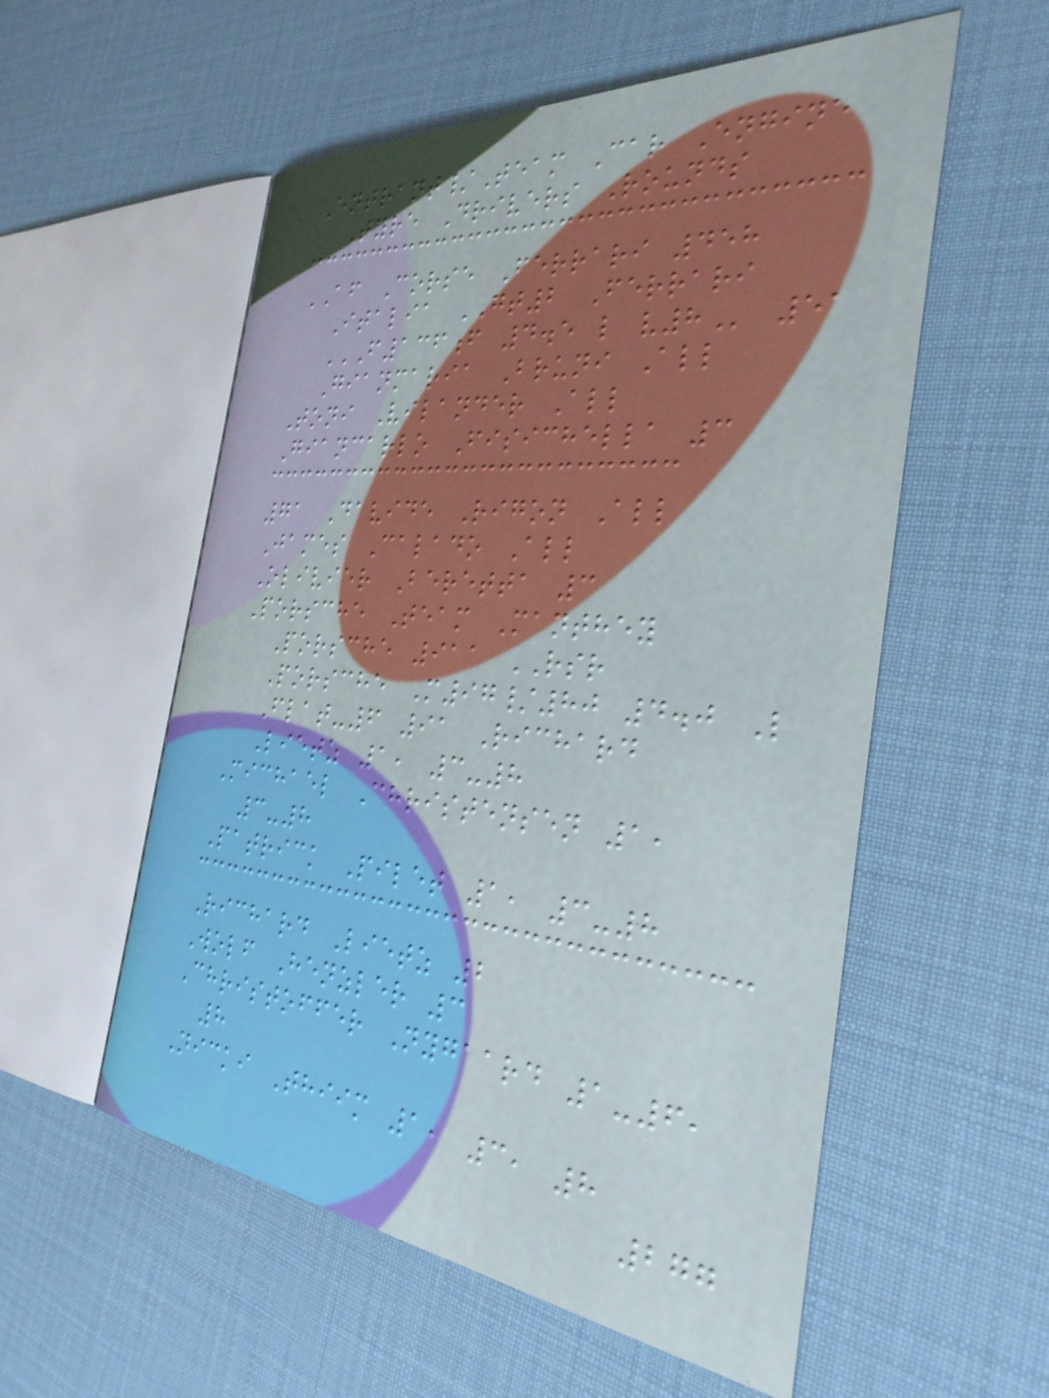Entrant/Team Car Engine
Tyre Drivers Rounds
AF Corse Ferrari 458
Italia GT2 Ferrari
F136F 4.5 L V8 51
Gianmaria Bruni All
Toni Vilander All
Giancarlo Fisichella 3
71 Davide Rigon All
James Calado All
Olivier Beretta 3
Porsche Team Manthey
Porsche 911 RSR
Porsche M97/80 4.0 L
Flat-6 91 Richard
Lietz 1, 3-8
Michael Christensen 1,
3-8
Patrick Pilet 1, 3-8
Richard Lietz 2
Wolf Henzler 3
Christoffer Nygaard 1-6,
8
Nicki Thiim 1, 3, 8
277
